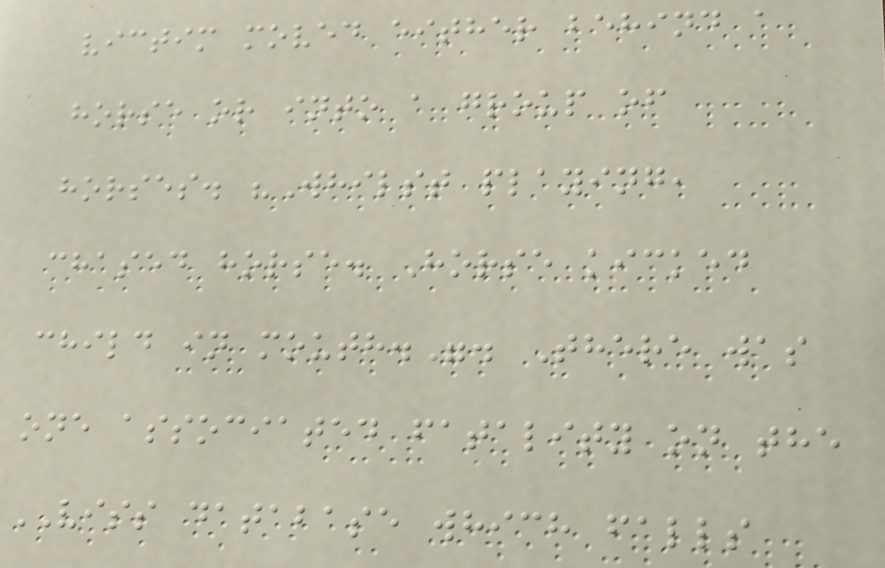victim moved either behind a
horse or into a group of
horses. "Whilst playing,
chased horse. Horse kicked
child in mouth.". There was
one associated fatality on the
VISS database which falls
